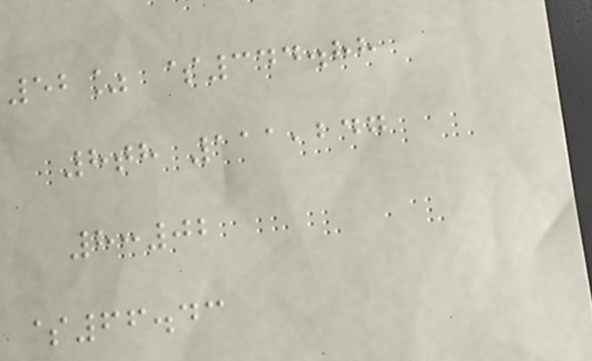52% $344.88
8th 111,247
8:02
$66.43
